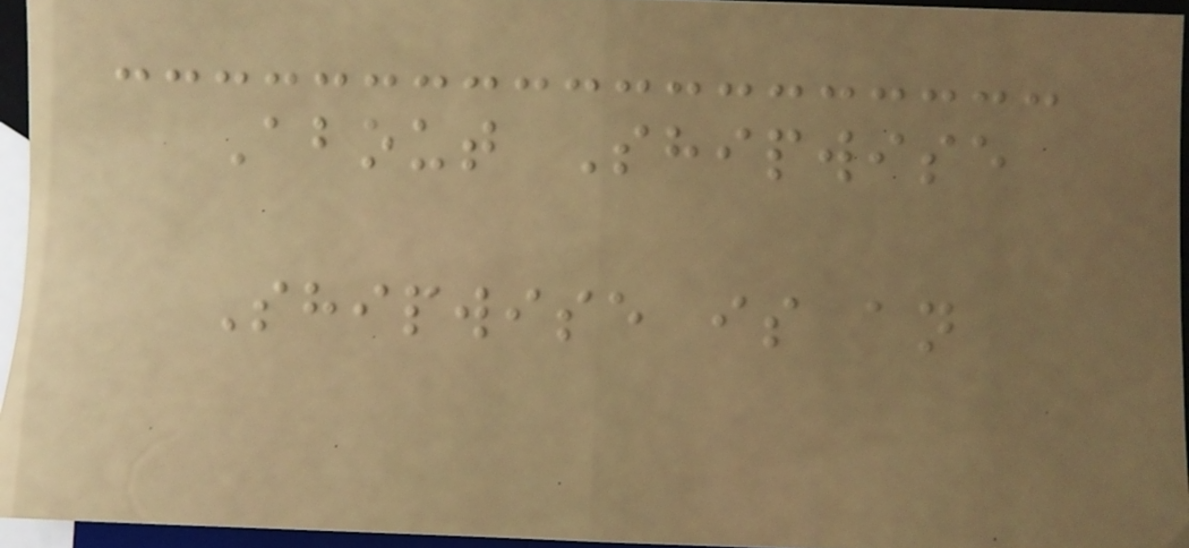About Shipwise
Shipwise is an
